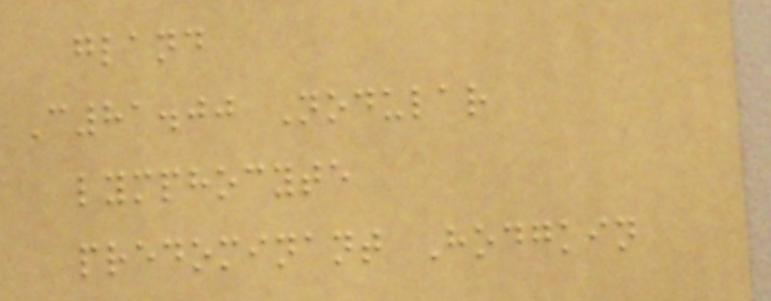gland
C81.00 Nodular
lymphocyte
predominant Hodgkin
